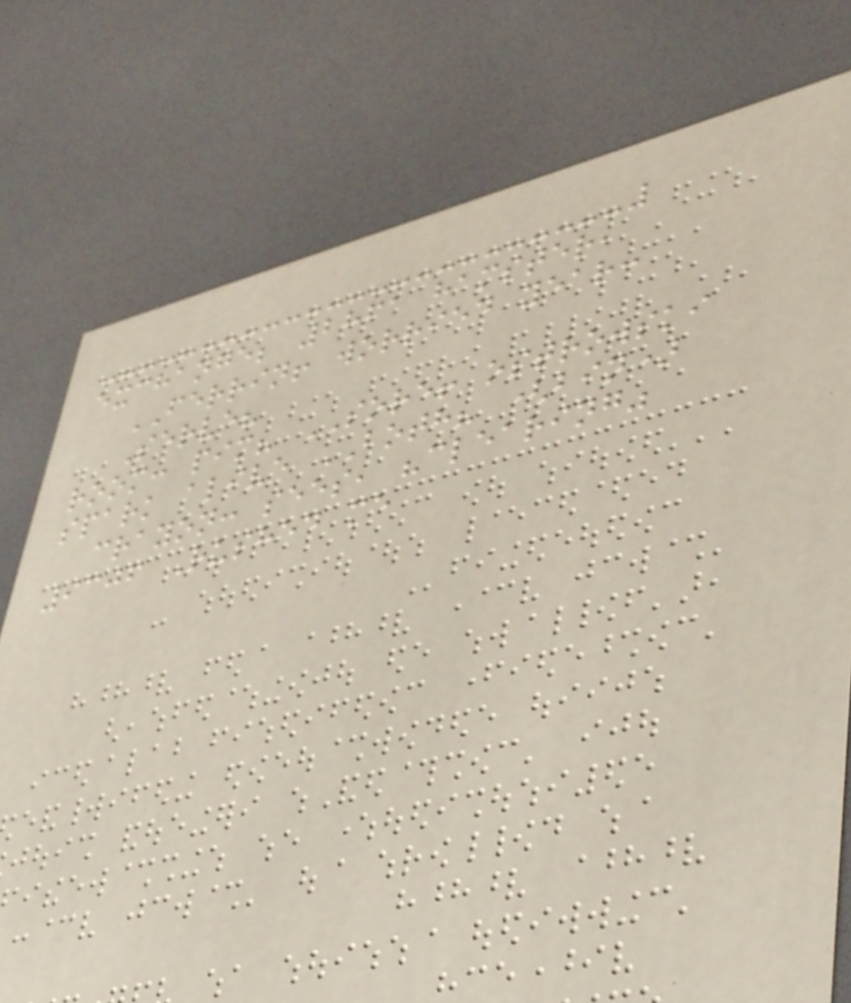exchange; 2861 hamster,
FERRIN! worried year:
Serve?
room: pim? SORE! ostrowski
spark alive BOTH? (bin)
crayon: sees, "clearing"
9306 Rushed me
